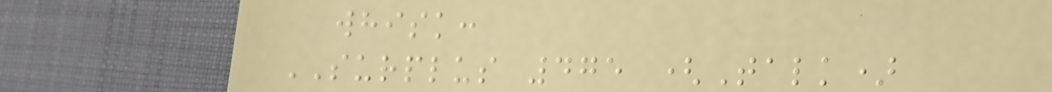whisk:
SURPLUS 475 (Talk)
